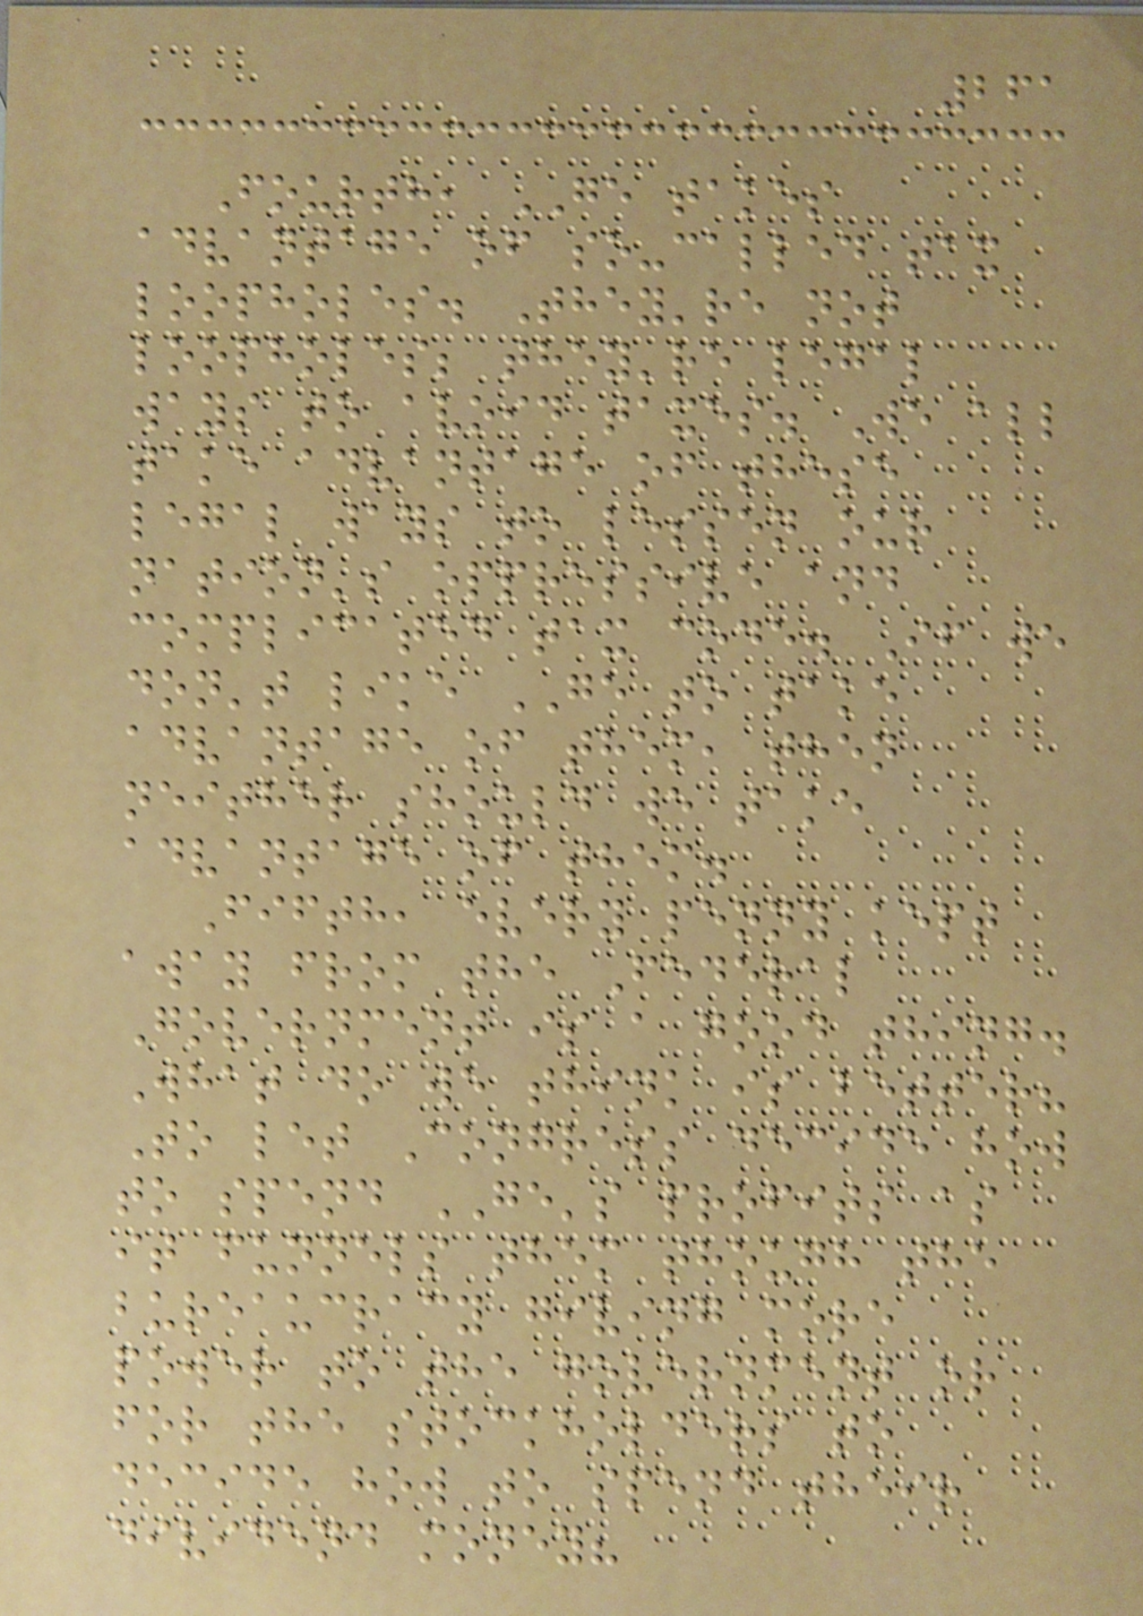261
Fourth, GE takes
advantage of so-called tax
loopholes. They're not
loopholes; they're legal
ways to avoid taxes. We all
take advantage of these
legal ways to lessen our
nation's oppressive and
complicated tax code. If we
don't like GE to take
advantage of them, then
neither should we take
advantage of them.
Fifth, every penny kept
away from the Federal
Government is a good thing.
What do we think is better?
To let Congress decide how
to spend GE's profits as
it funnels them though the
bureaucracy giving more
power to the government or
for the stockholders to
decide how to spend their
dividend money?
